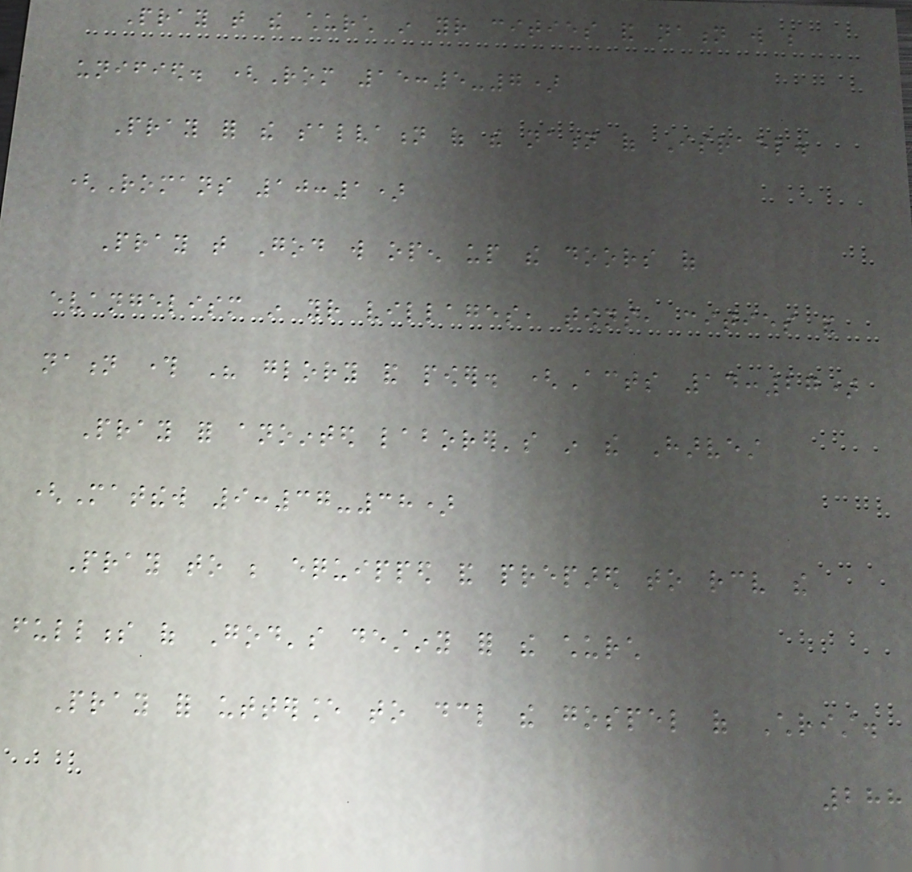Pray that the church in your cities and nation will be
unified. (Rom 15:5-7)
Pray for the salvation of the nation of Israel.
(Romans 10:1)
Pray that God will open up the doors of
evangelism in your villages, towns, cities and
nation through His glory and power. (Acts 14:27)
Pray for anointed laborer's in the Harvest
(Matthew 9:37-38)
Pray to be equipped and prepared to receive the
fullness of God's destiny for the church
Pray for utterance to declare the gospel of Christ.
288
